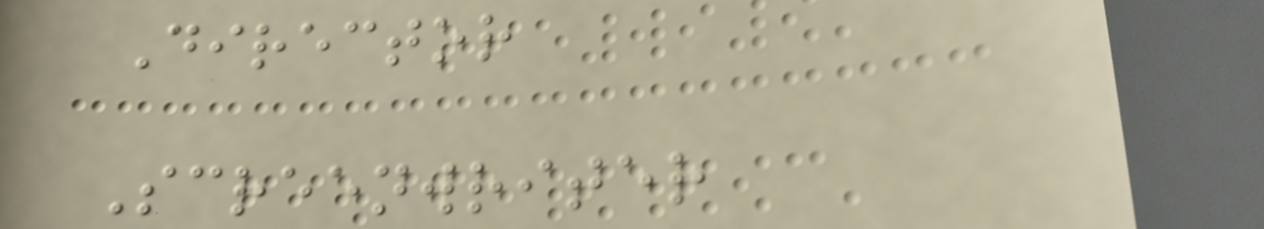Director
Screenwriter
